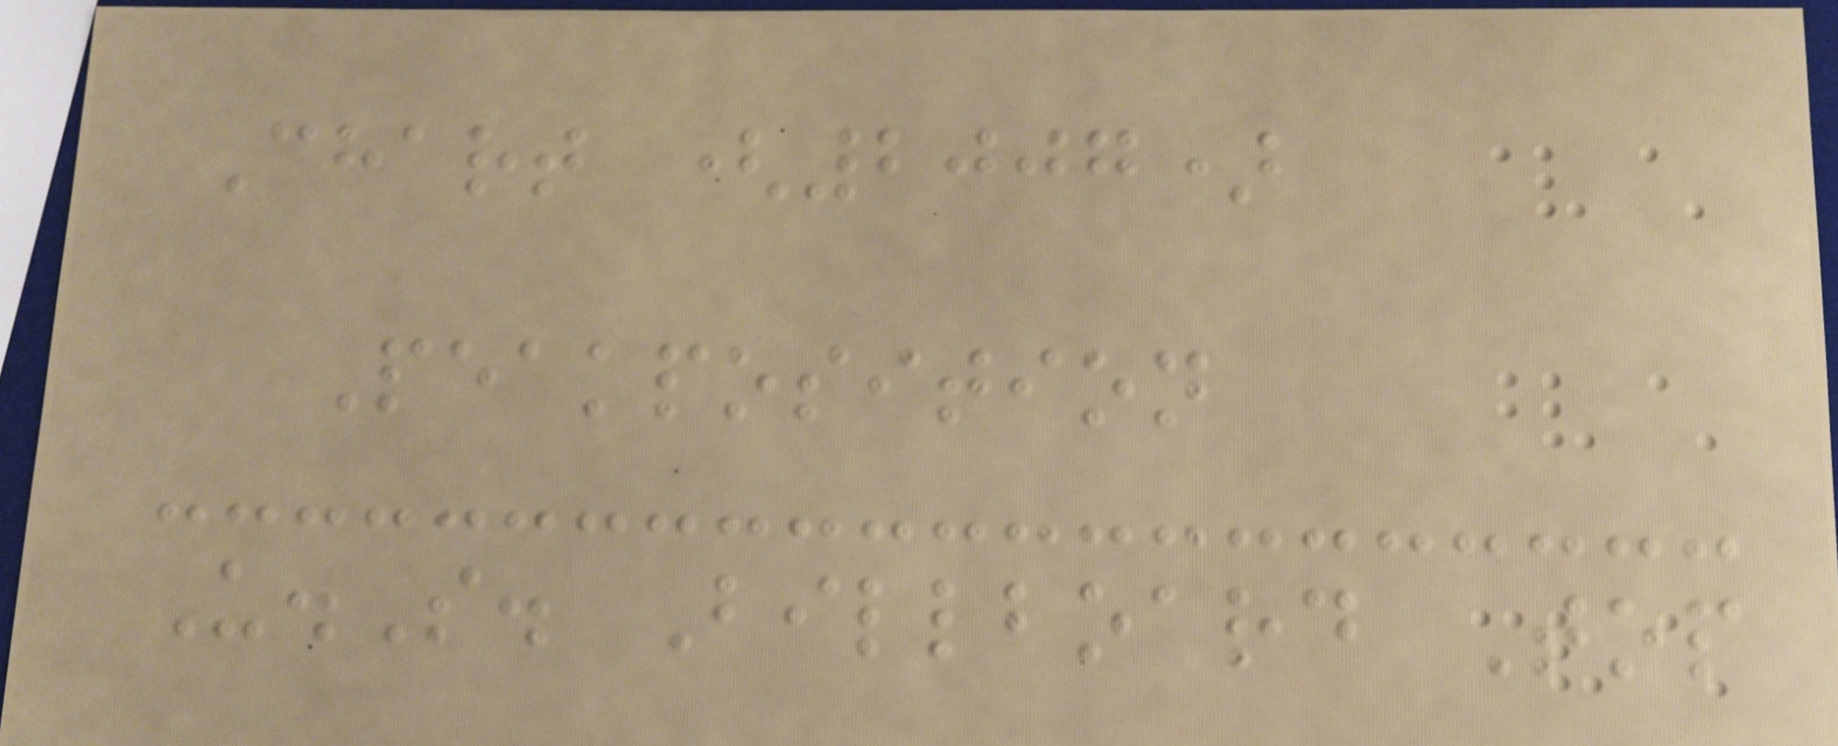Chart (2007)
Peakposition
U.S. Billboard Top
